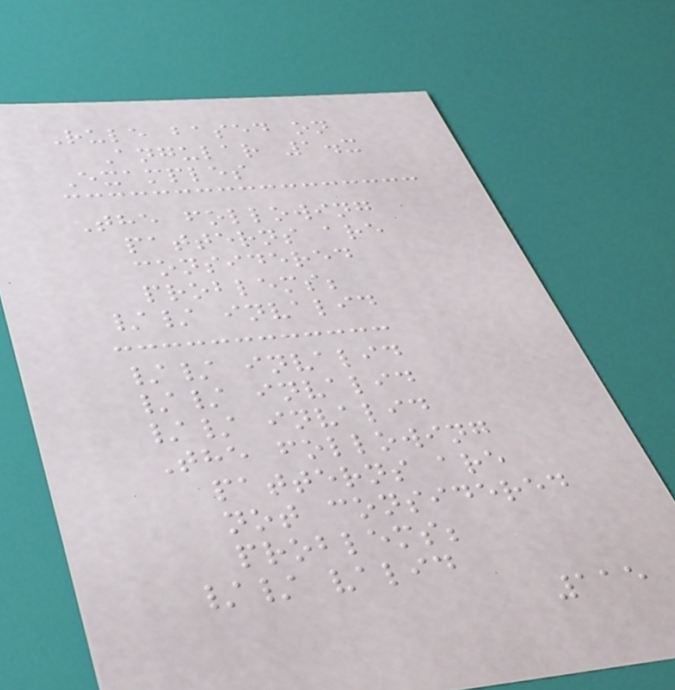Rule based on
Angular 1.x
Examples
The following
patterns are
considered
problems;
// invalid
// invalid
// invalid
// invalid
The following
patterns are
not considered
problems;
// valid
115
